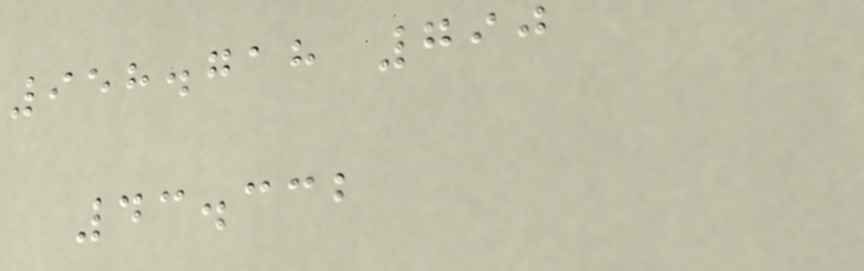958.718 790
43.332
